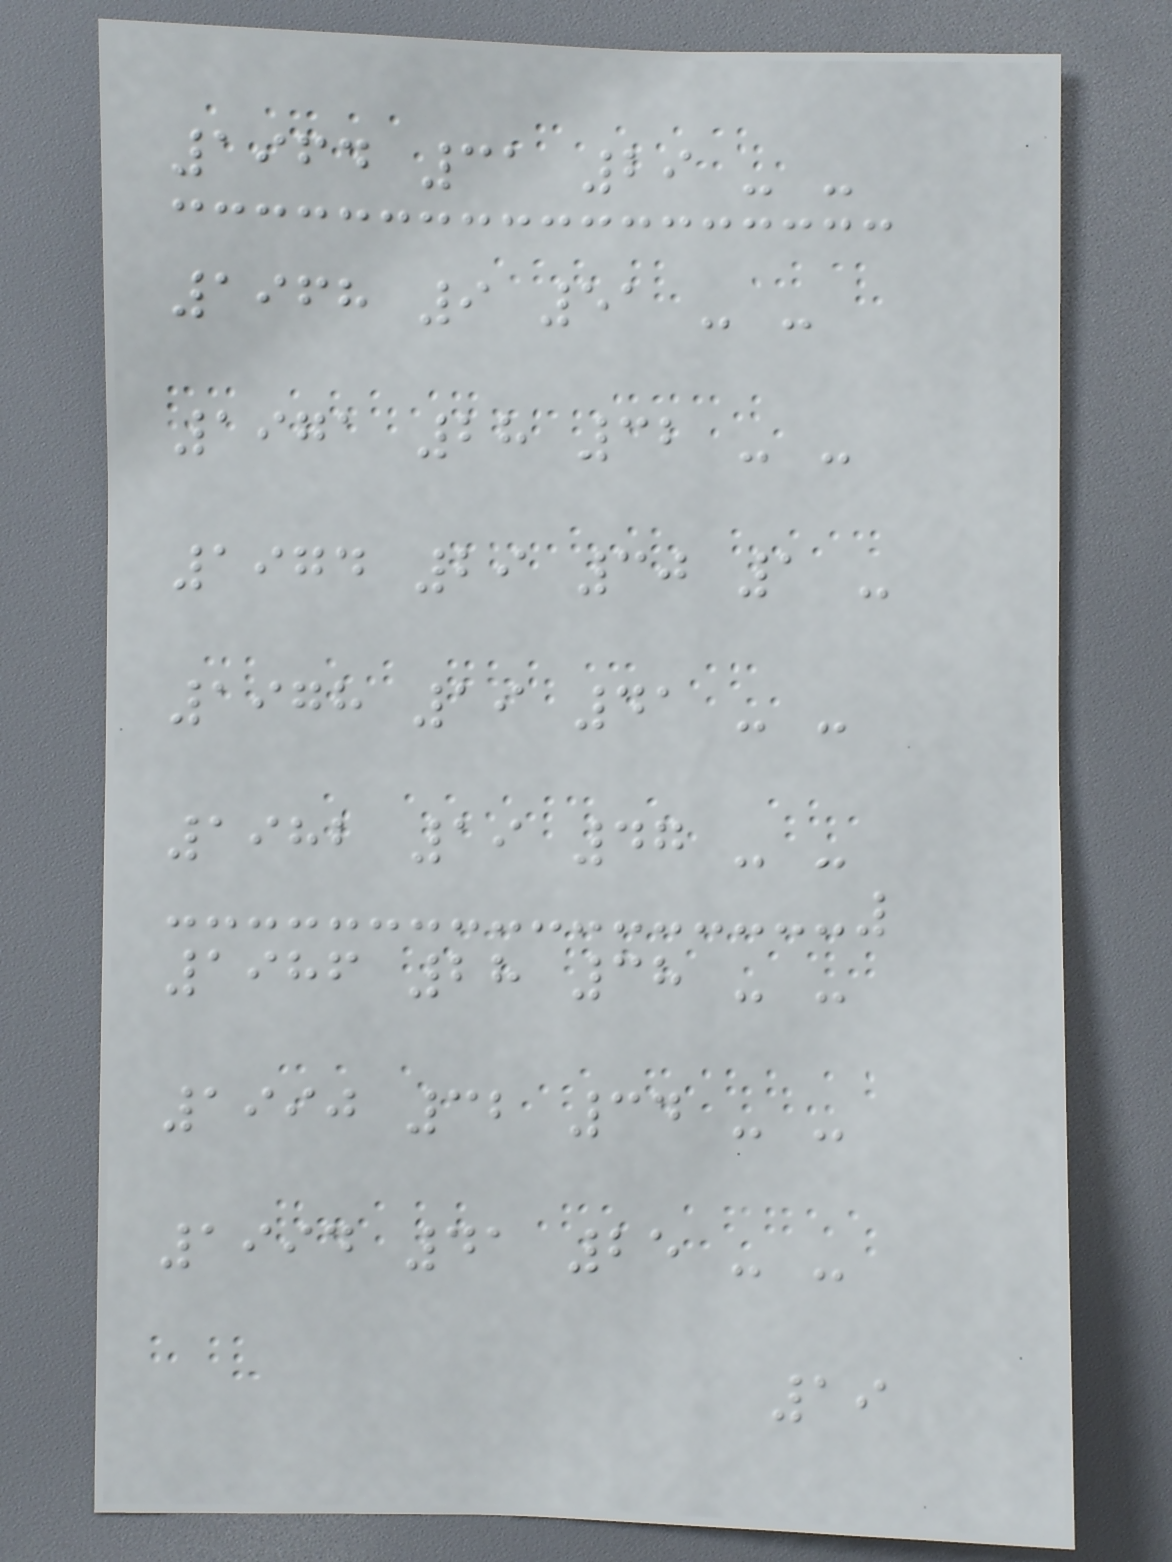1964 31 29 - -
1968 9 51 - -
1971 28 32 - -
1974 29 30 1 -
1978 19 41 - -
1982 19 47 - -
1986 28 38 - -
1990 32 34 - -
1994 41 25 - -
19
